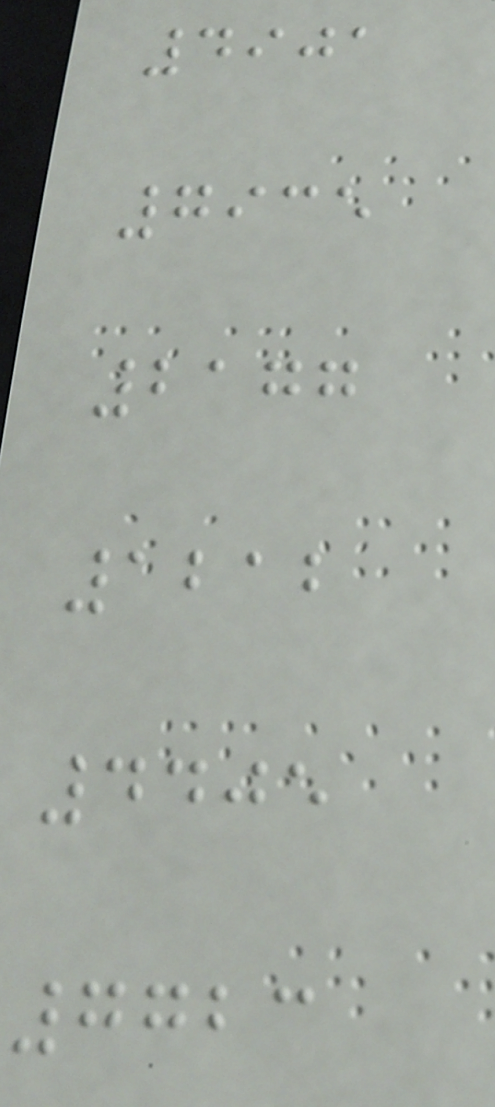4901
7935
2177
1212
4405
7723
